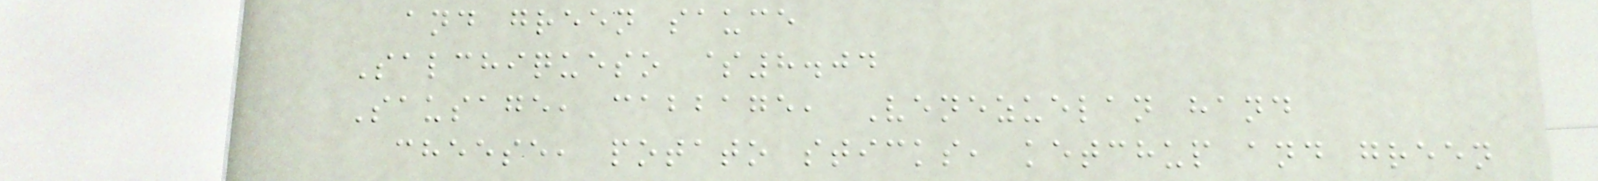and green sauce
Salchiqueso $8.04
Sausage, cabbage, Venezuelan hand
cheese, potato sticks, ketchup and green
